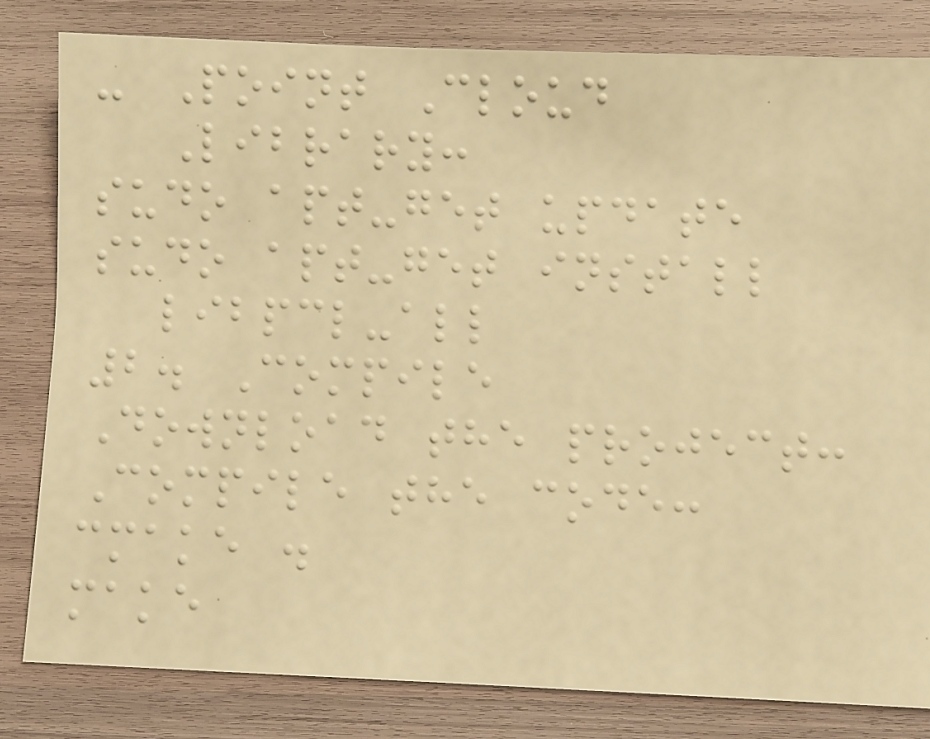- Point Cloud
Library:
sudo apt-get update
sudo apt-get install
libpcl-all
2. Compile
Download the project:
Compile the code:
cmake .
make
